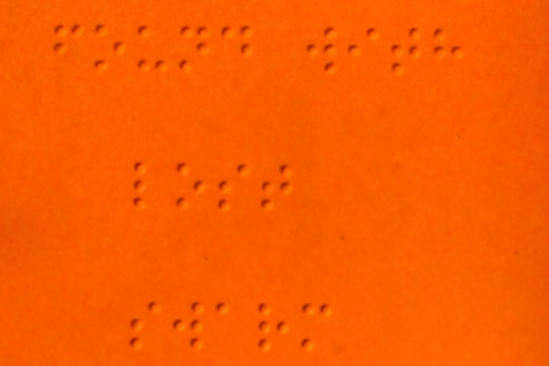found with
lost
swarm
